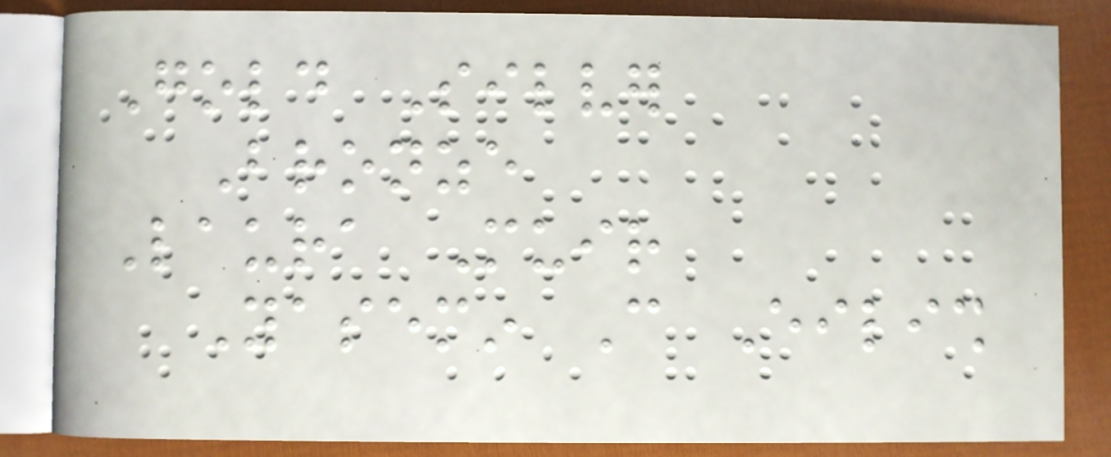Gold Silver
Bronze
Laura Muir
Yasemin Can Eilish
